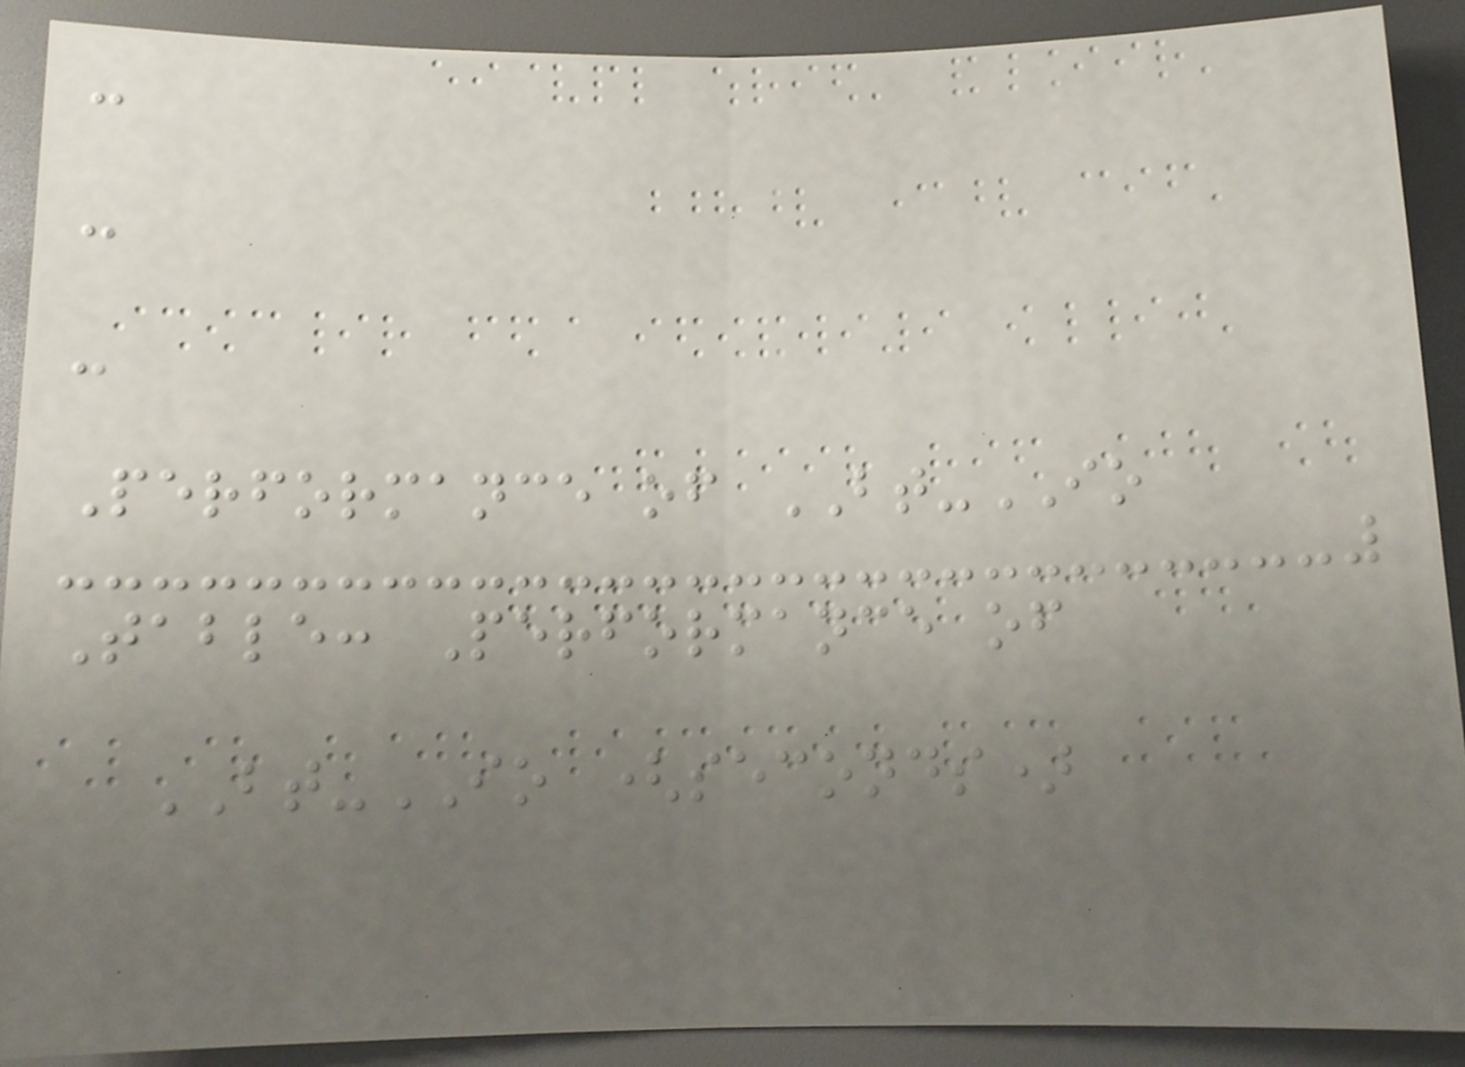-
-
-
Performance of BT-IO
Table: Performance of
BT-IO (seconds)
